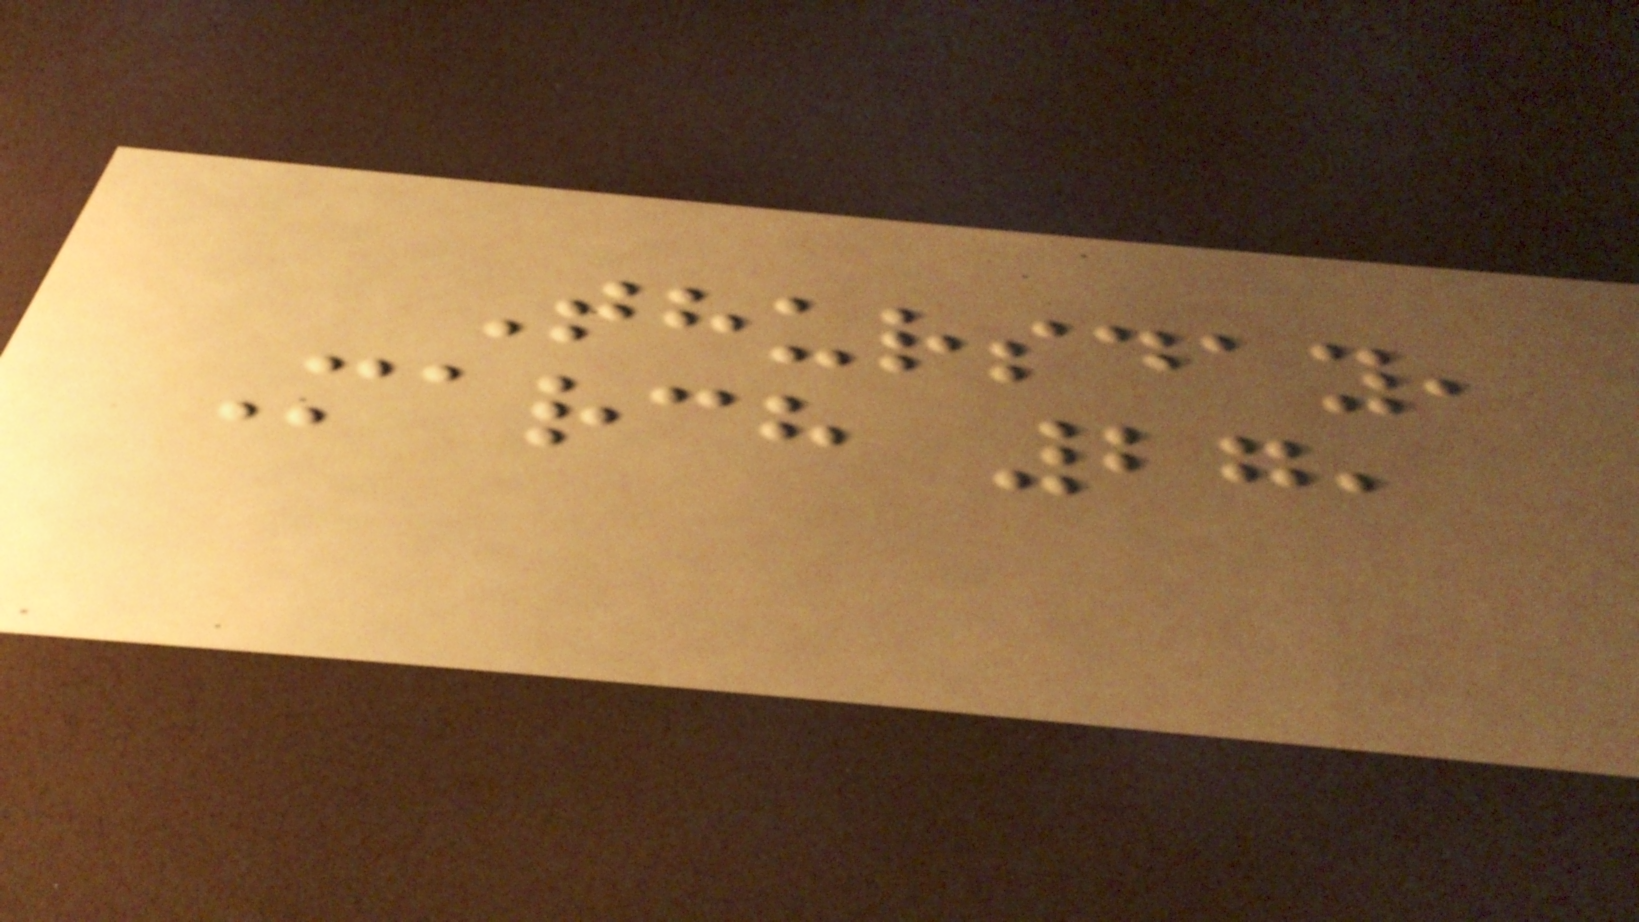Thursday,
March 27,
